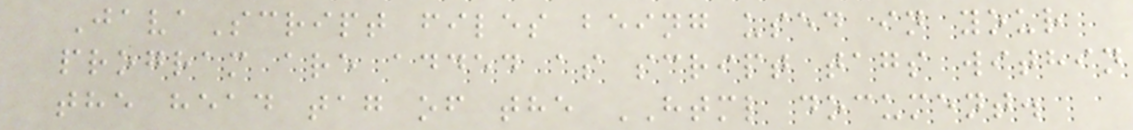JavaScript files being used in your
program are added as script tags within
the head tag of the HTML document.
